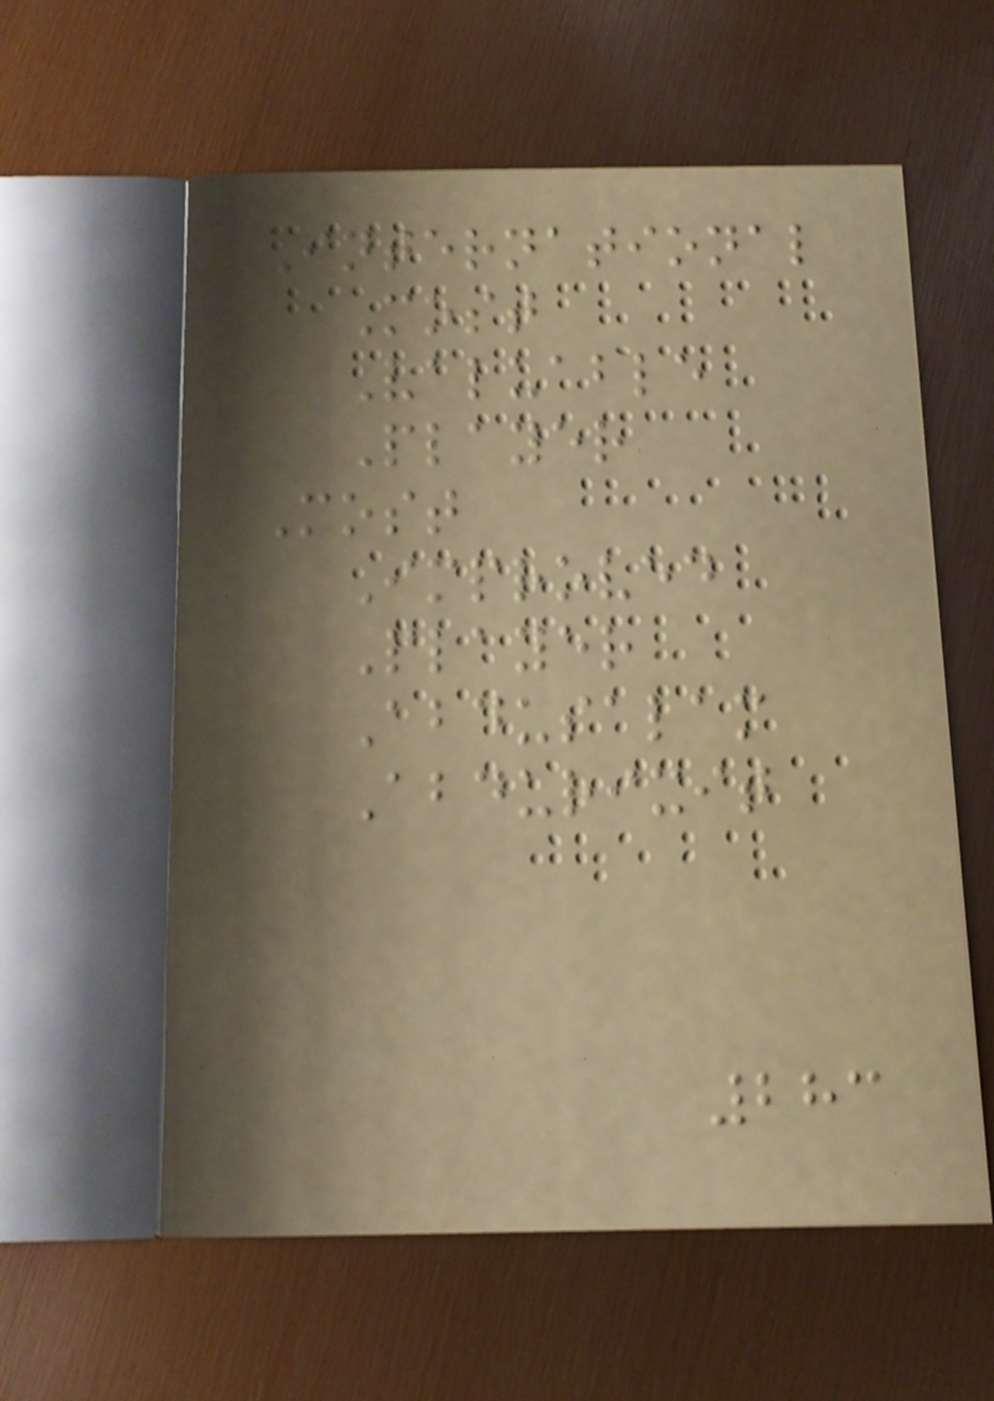International
Most
Valuable
Player
Most
Improved
Player
Abdusalam
Abdurixit
283
